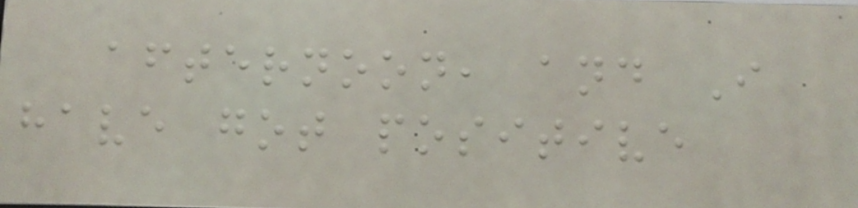afternoon, and I
have got positive
